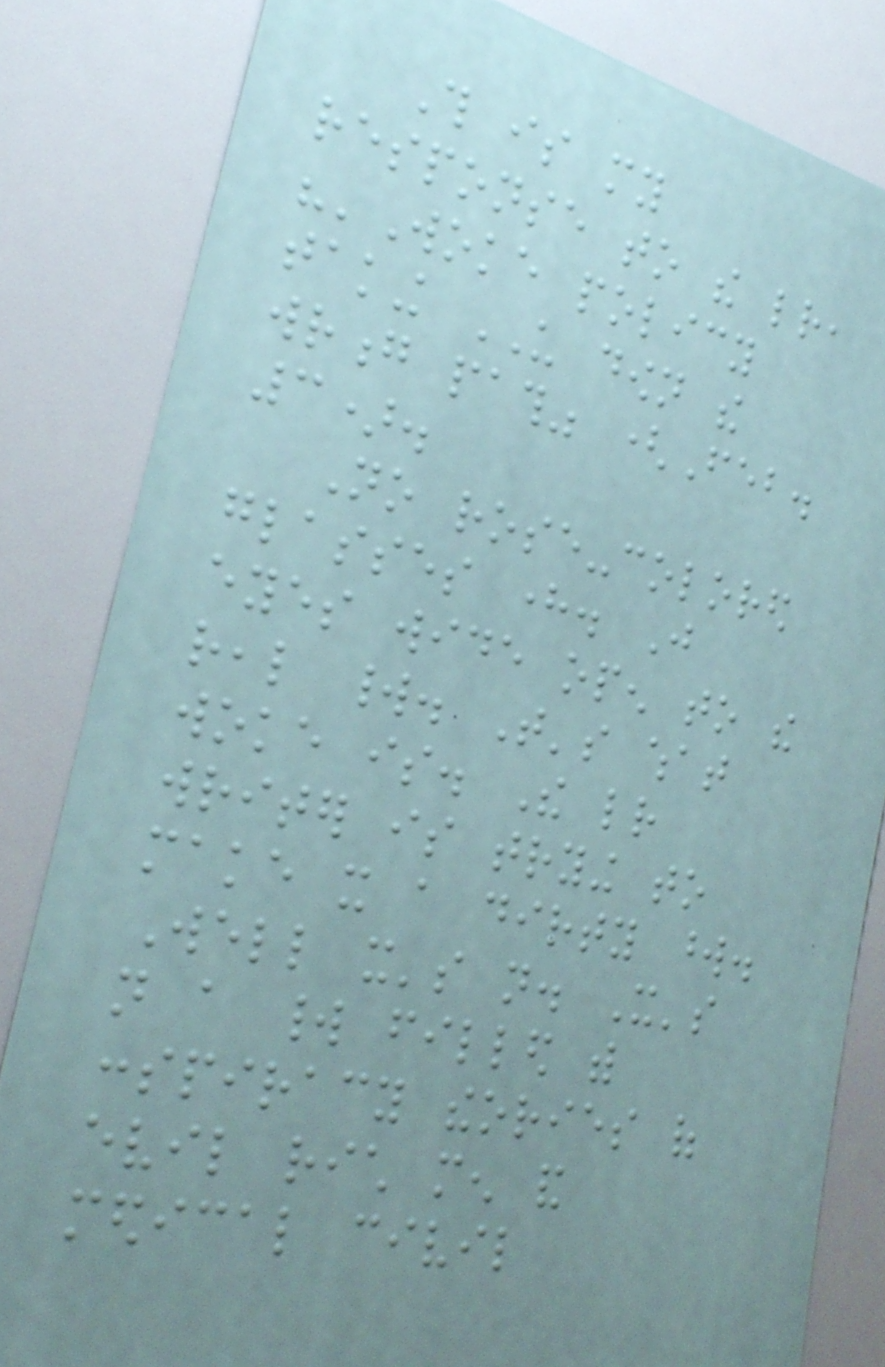This is my
response to the letter,
"'Woke policy
taking US down the
wrong path" (Feb.
3).
No rose-colored
glasses here. Just
eyes wide open to the
real world. That's what
woke is. The letter
writer is trying to
make it a dirty word.
Well it's not. It's
not a world filled with
conspiracy theories of
evil rich men and
medical civil
